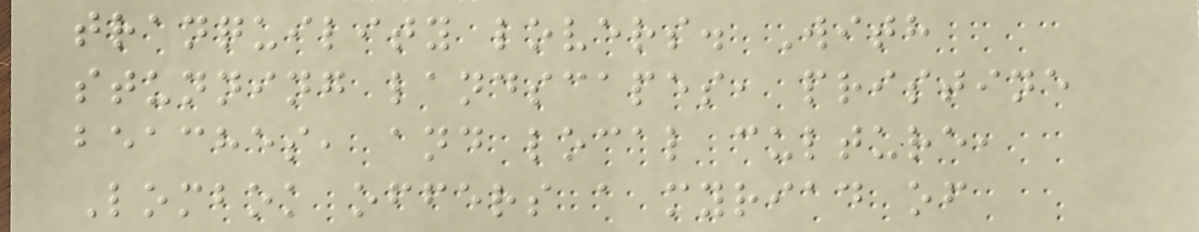tranquility lovers. With
stunning landscapes, pristine
beaches, and local culture,
Lombok offers a myriad of
